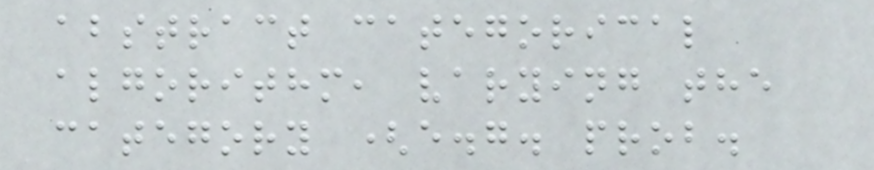abstract categorical
algorithm, varying the
category (e.g. prob.
